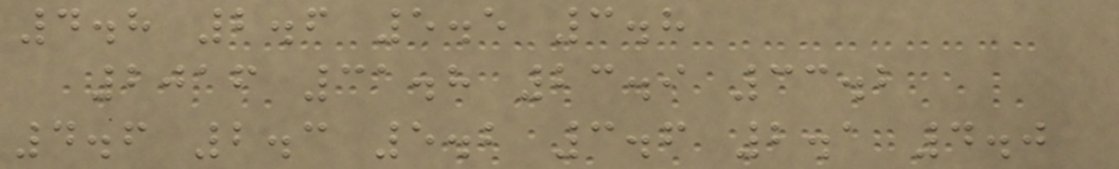4.8 2.6 5.5 3.8
2016 31.8 23.9 33.2
4.6 2.3 5.2 3.6 2.1 4.0
